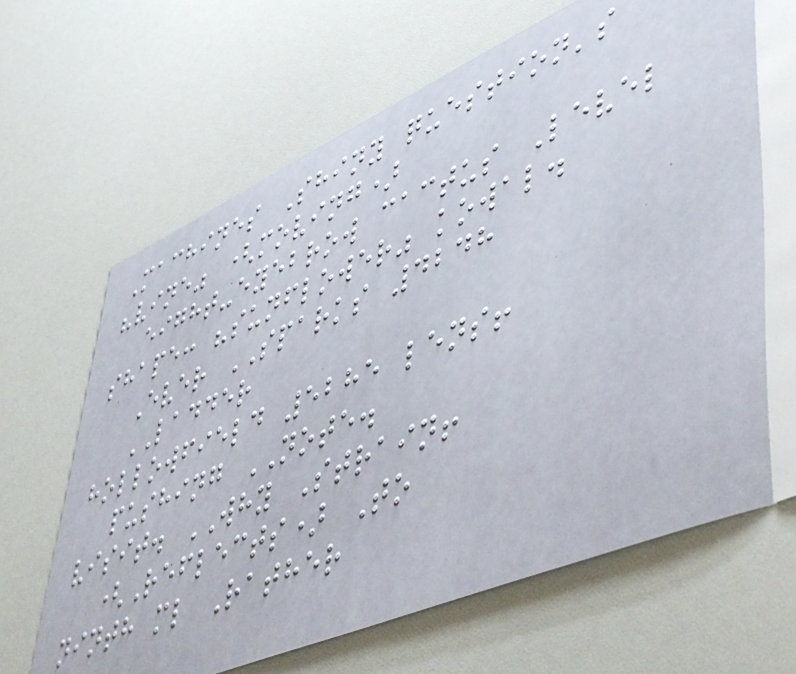Machines Shiny question's
"vine" (moving)
eight-eyebrow cactus Level
shape: "sunflower" kowal.
Ever SPARKS 4248
LADDER
hollowfield 5285 lens!
pushing NOTE.
visit. WHY Strain!
(Reflects) To
ninth ml Rather
